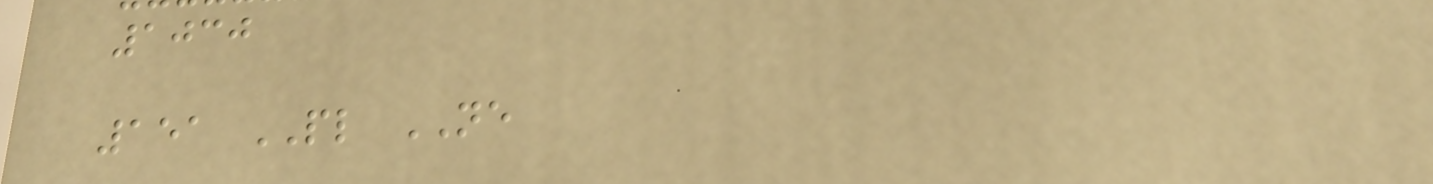1030
151 PL NE
